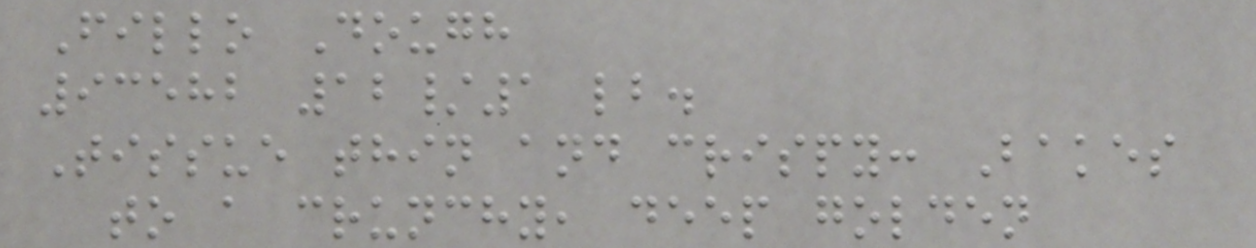Fillo Dough
93582 12/1 lb.
Tissue thin and crispy: Bakes
to a crunchy, deep golden
